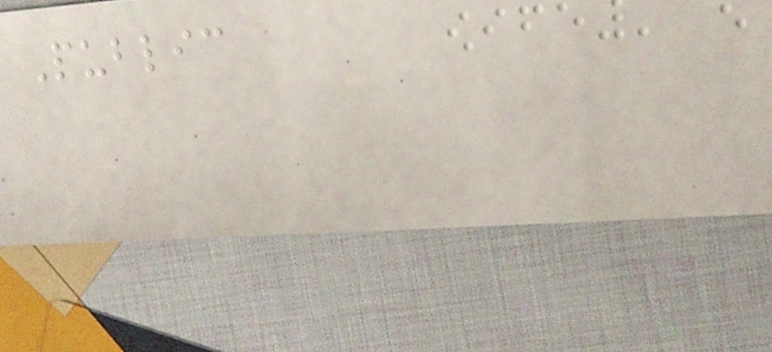Public
